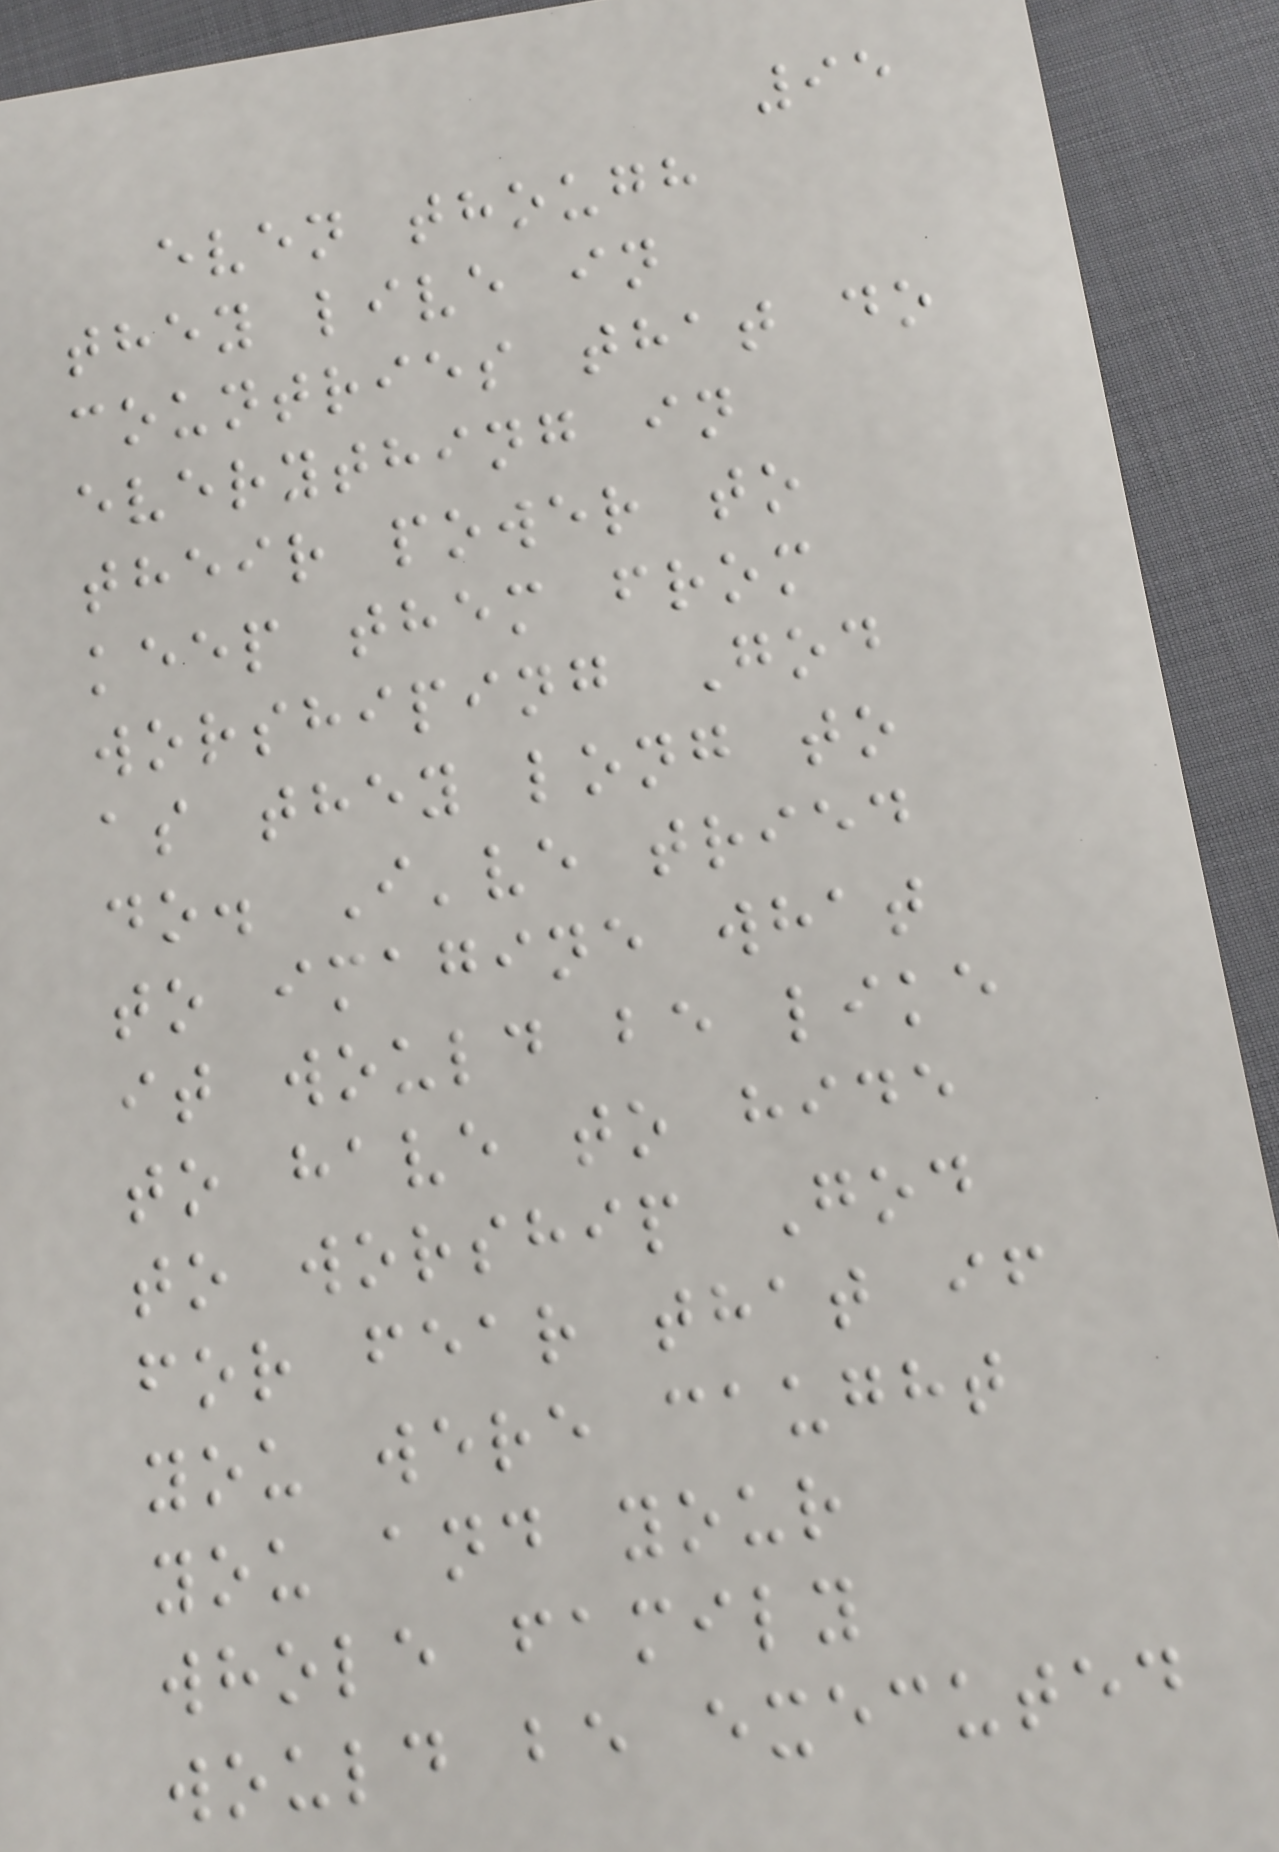95
even though
they live in
countries that do
everything in
their power to
keep them from
worshiping God
as they long to
do. I've tried
to imagine what
it would be like
to have to hide
to worship God
for fear that if
you were caught
you and your
whole family
would be executed
